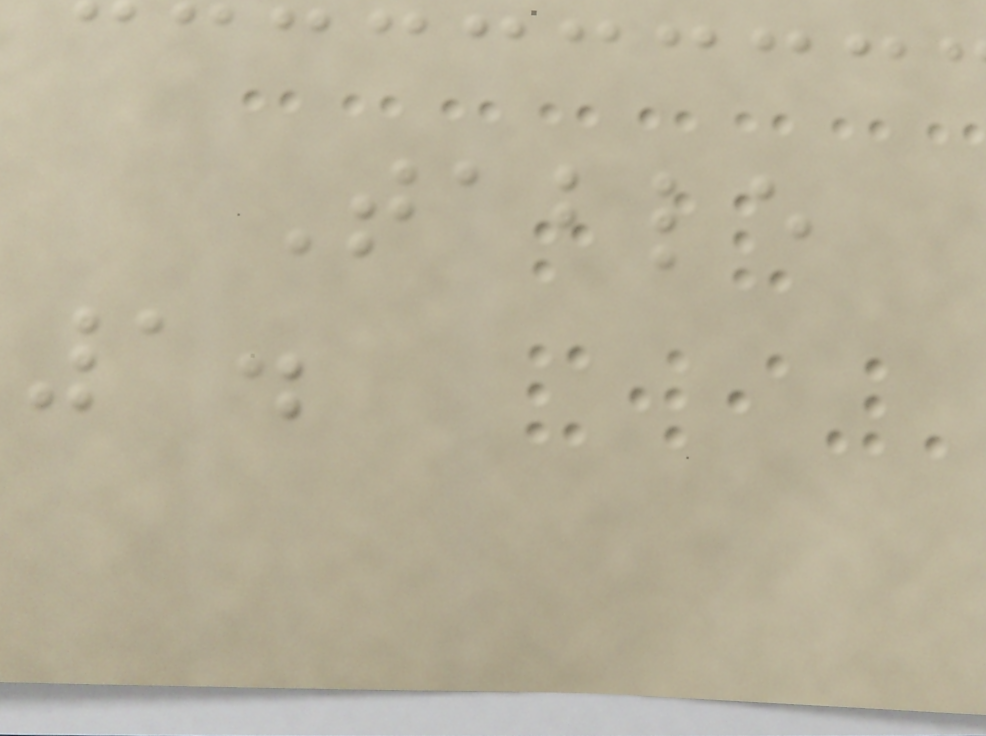Table
1.
